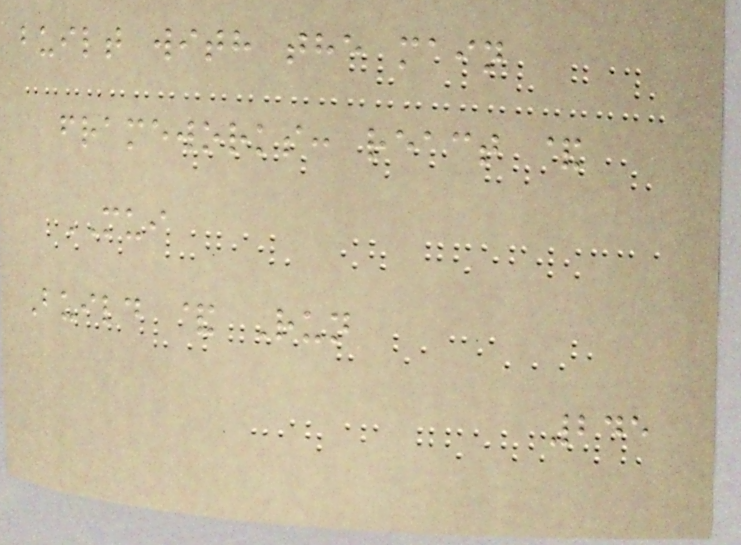built with the main
frameworks: react &
MUI
Build & Run
245
